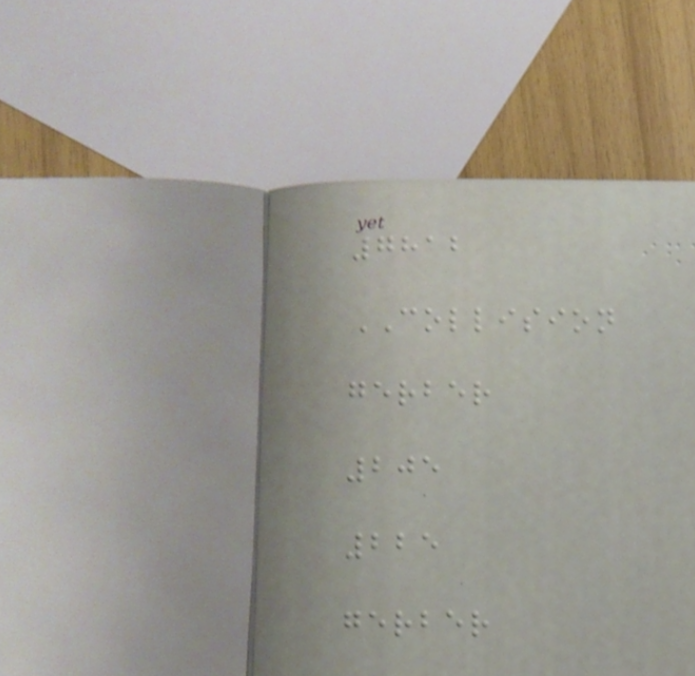7812
COLLISION
gerber
205
225
gerber
